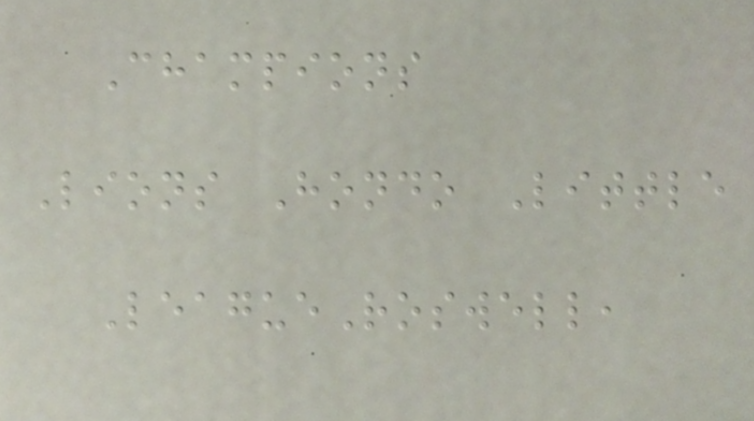Champions
Lions Hondo Little
LeagueRoswell,
